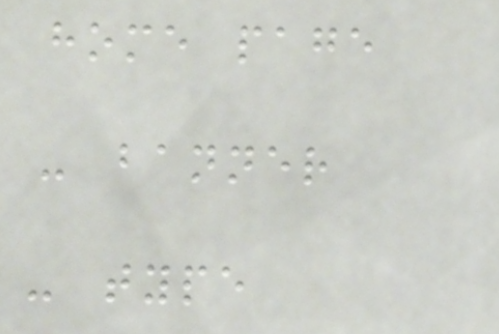home page
- banner
- type
